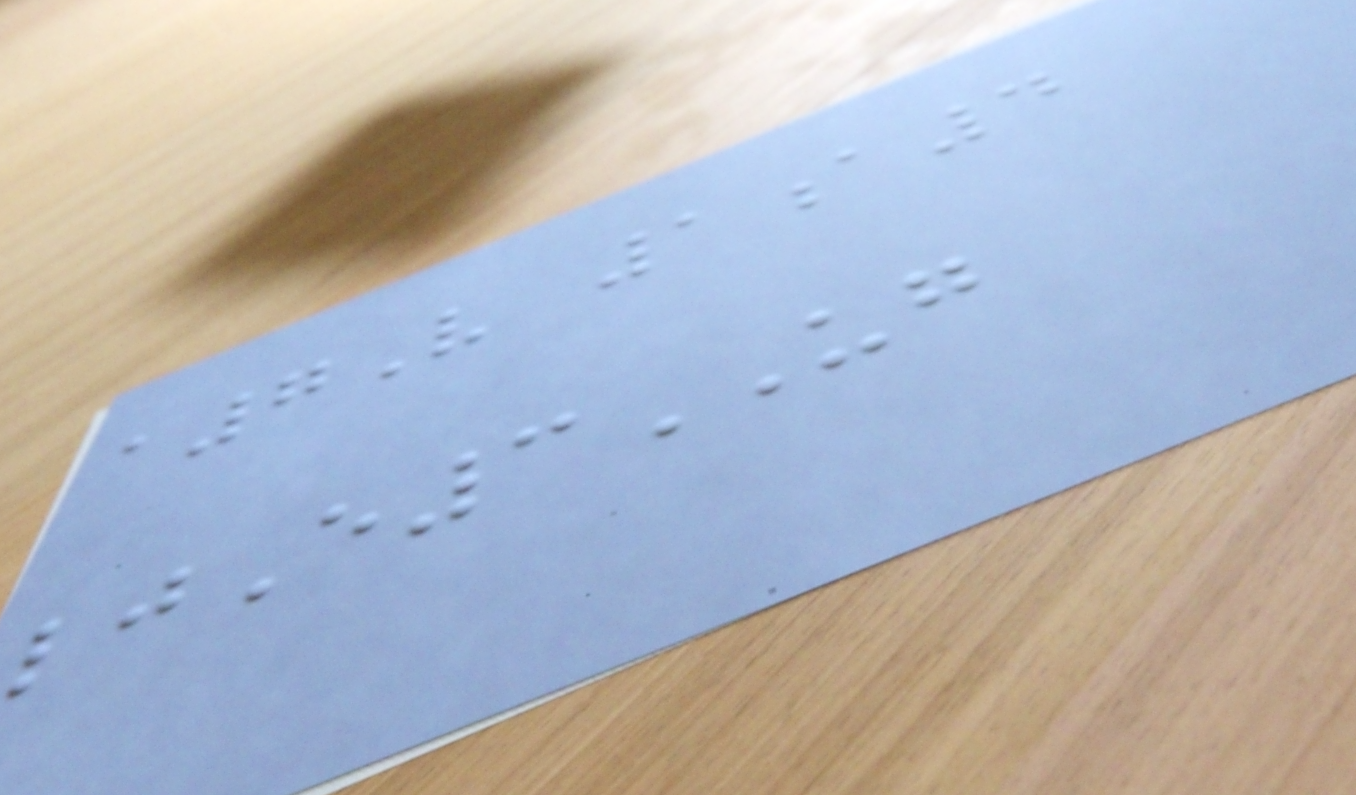a7V 1a4
ljE3UG
